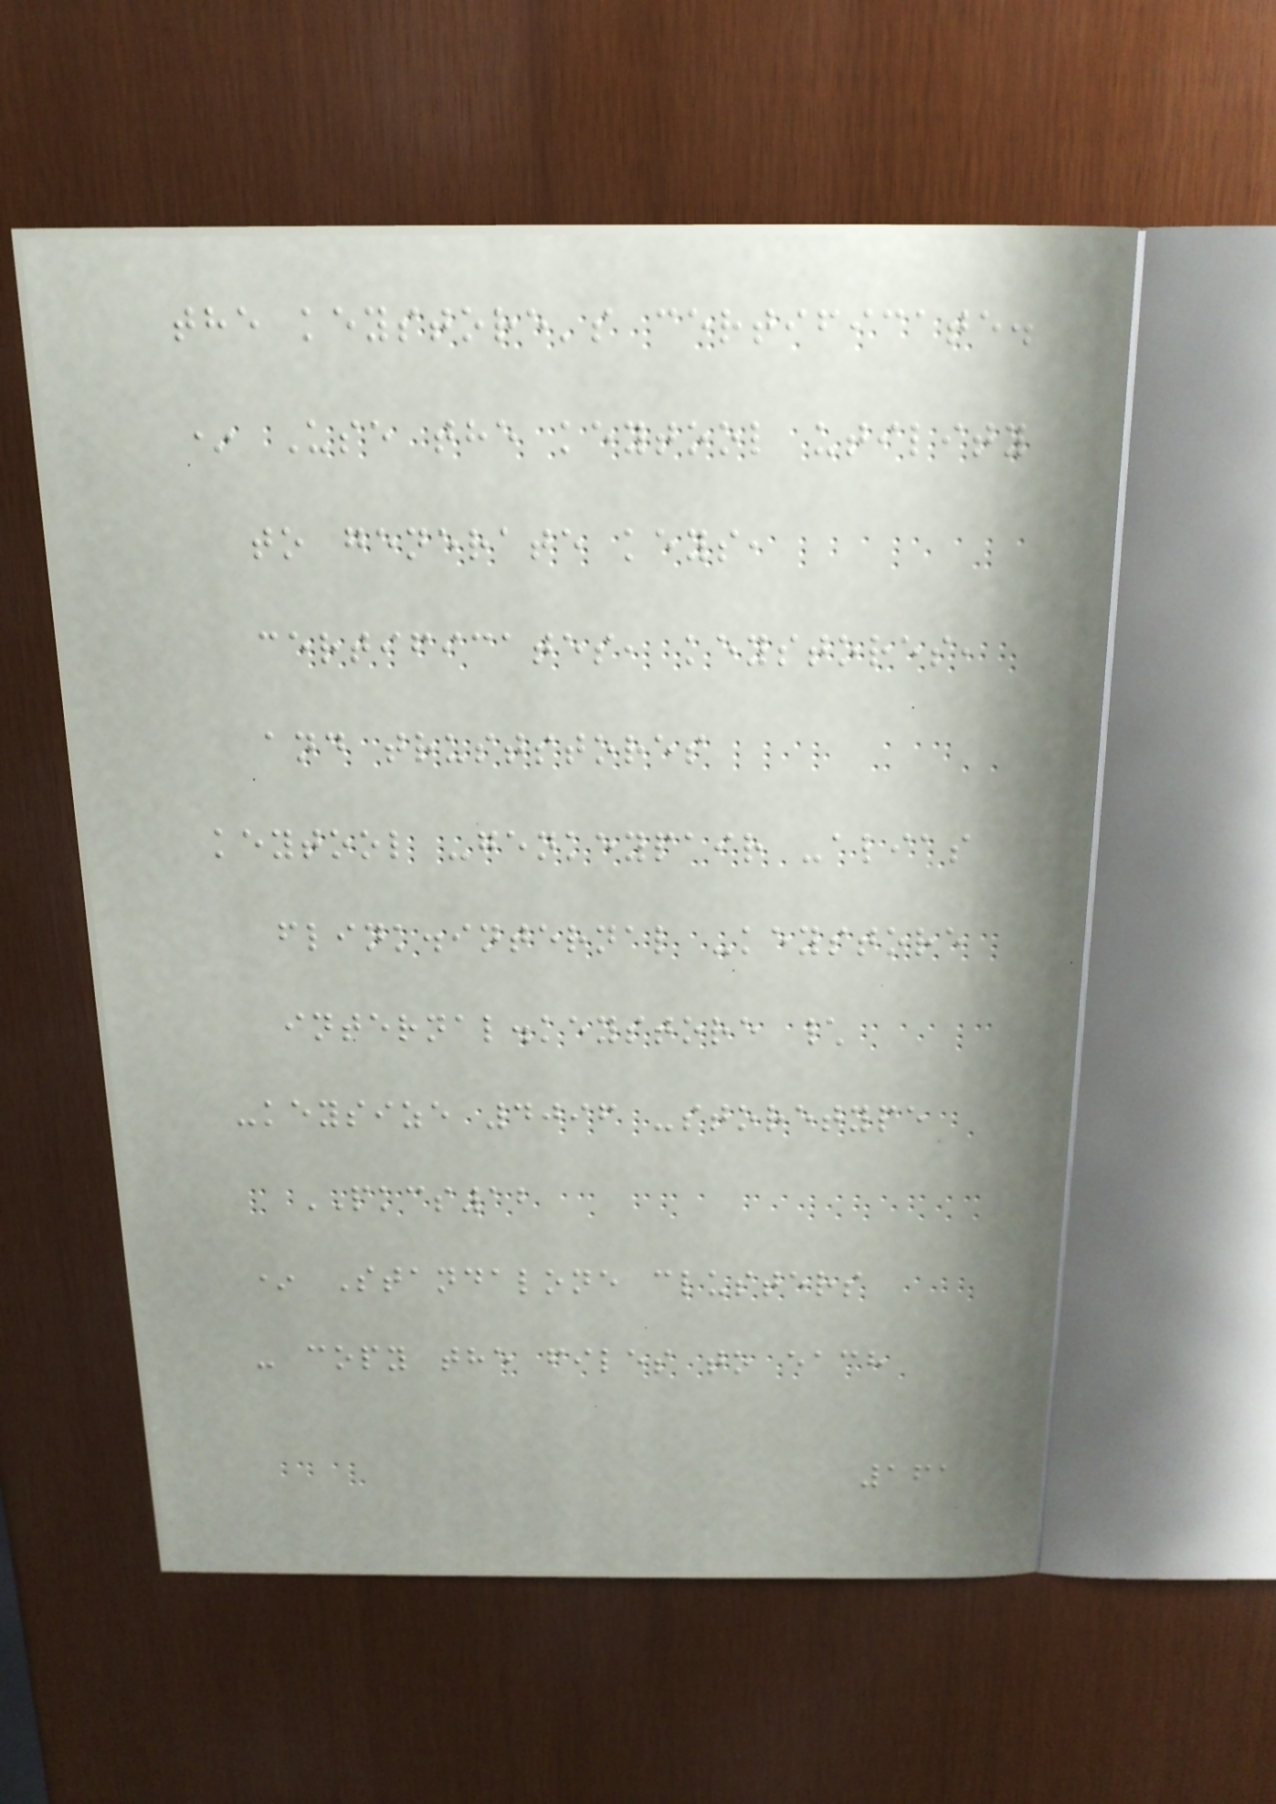the keystore's certificate.
* Use the keytool utility
to generate keys,
certificates, keystores,
and truststores
keytool -genkeypair -alias
flink.internal -keystore
internal.keystore \
-keysize 4096 -storetype
PKCS12
* Standalone clusters
- copy the files to each
161
